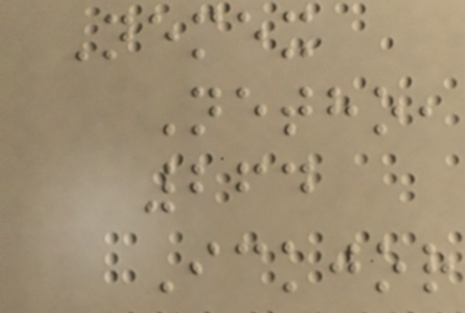Nemex
Netho,
264
Ickjor
